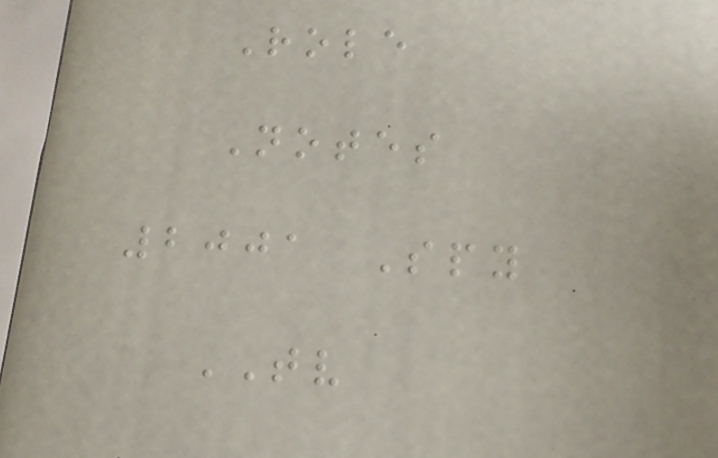Role
Notes
2001 Spy
TV
